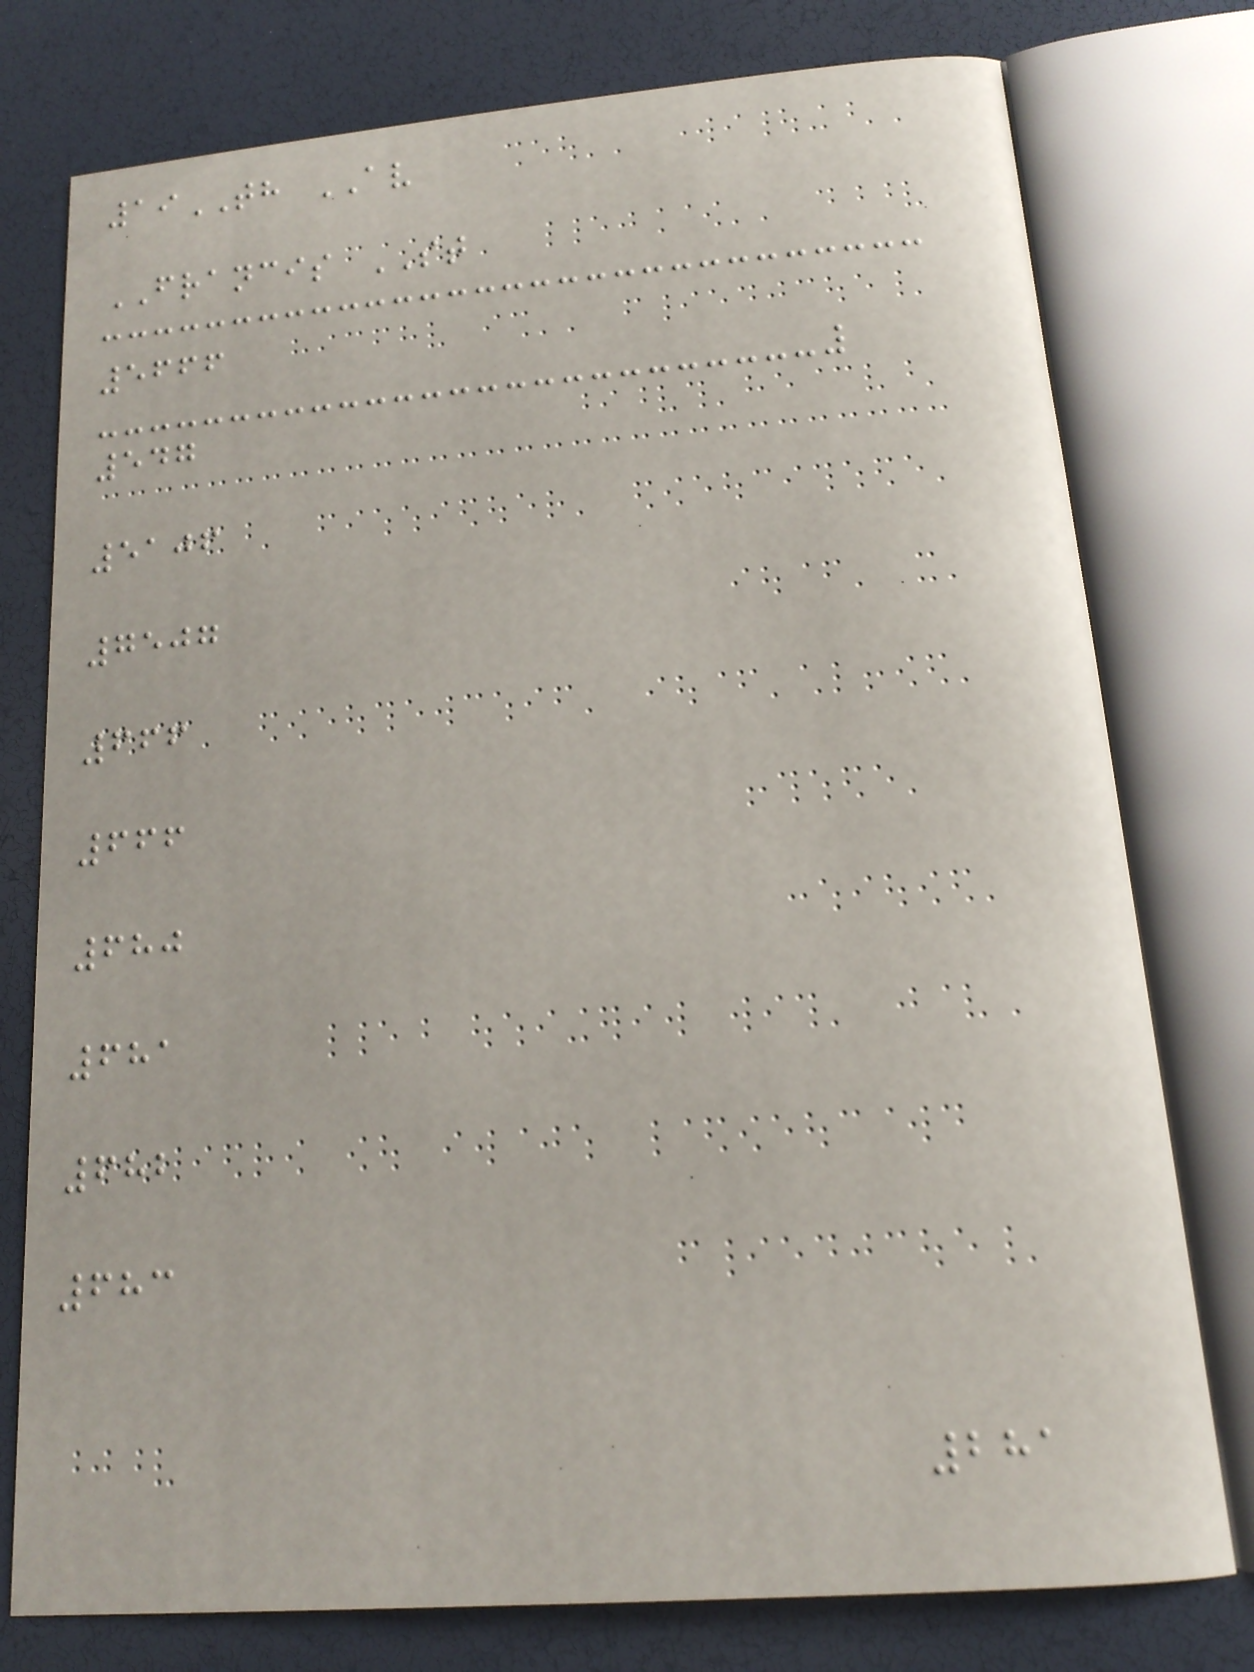19TH AV
FRANCIS ST
5666
547
5106
7507
666
666
680
681
682
683
281
